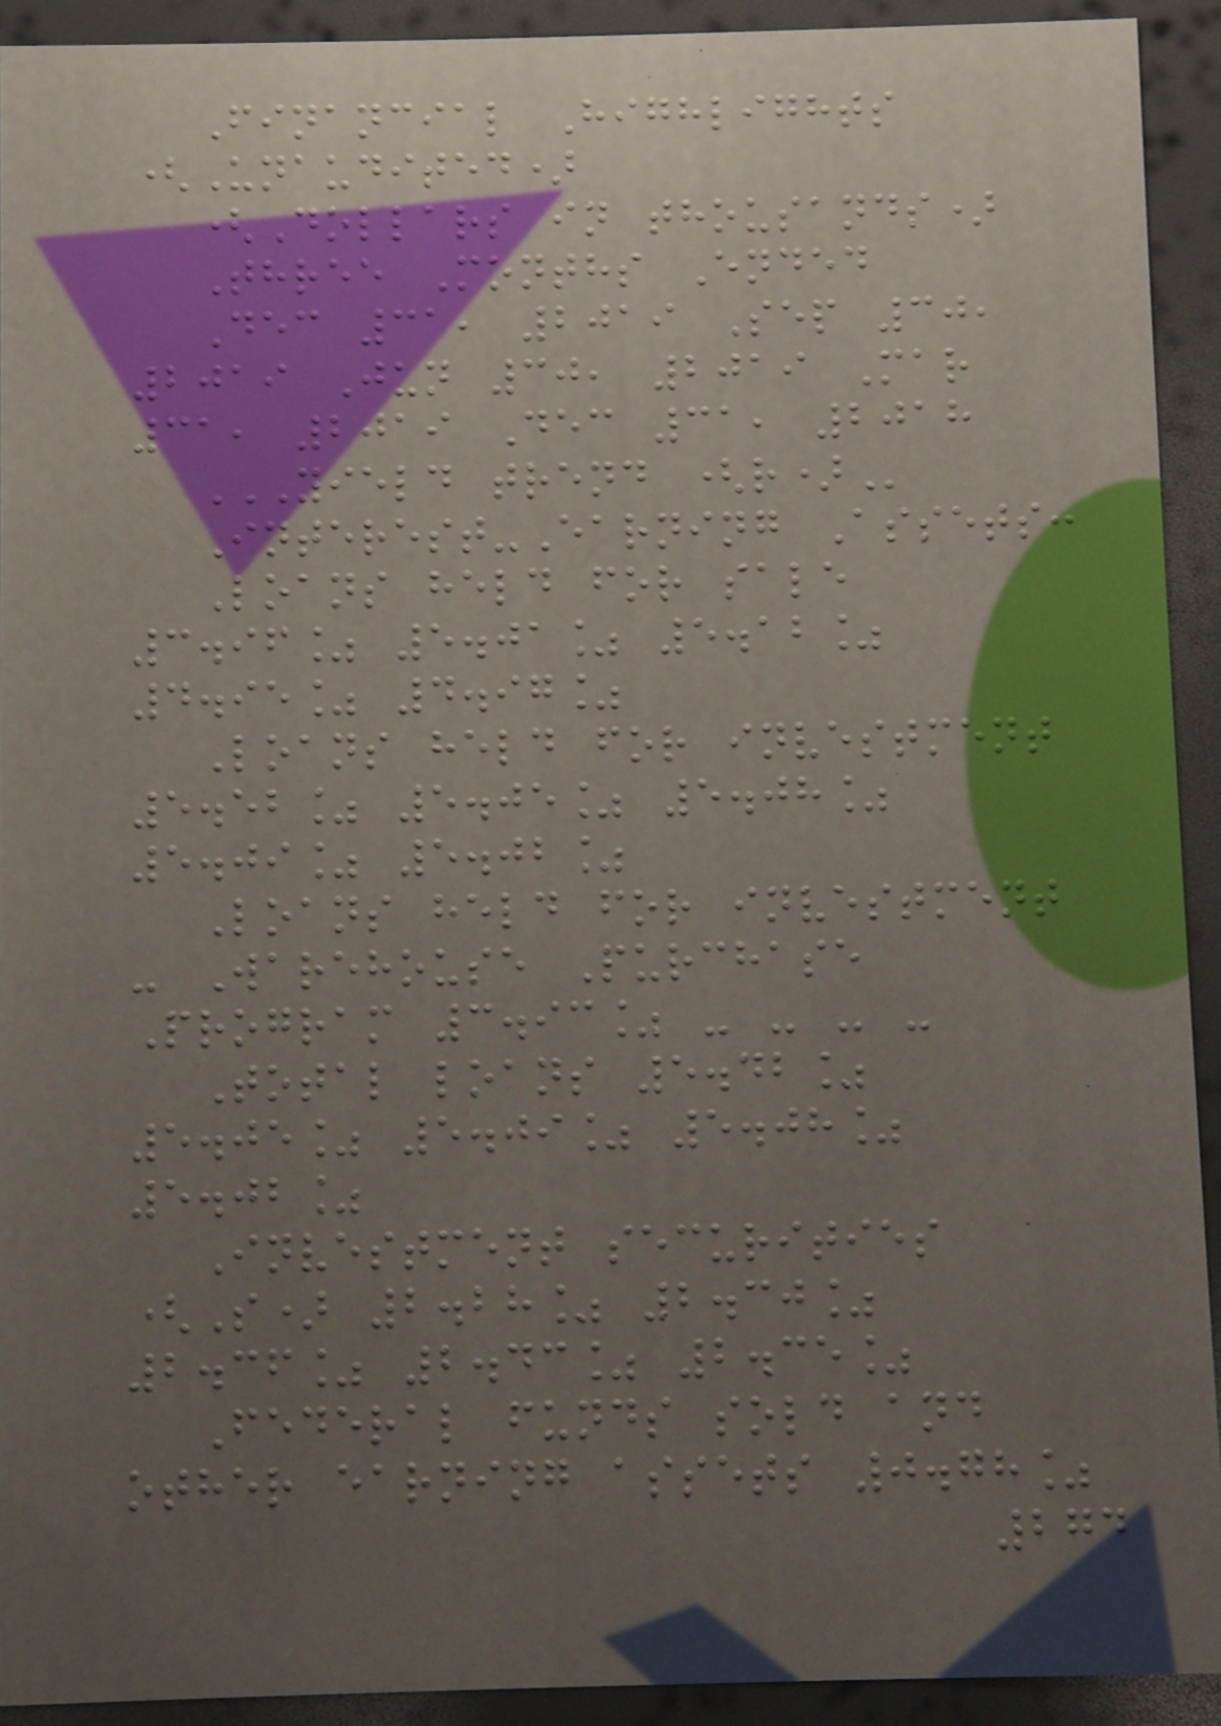Financial Highlights
(Unaudited)
(Dollars in thousands)
Three Months Ended
Dec 31, 2019 Sep 30,
2019 Jun 30, 2019 Mar
31, 2019 Dec 31, 2018
YIELD TREND (R)
Interest-Earning Assets:
Loans held for sale
3.96% 5.01% 5.12%
4.95% 4.97%
Loans held for investment
5.52% 5.05% 5.08%
5.09% 5.02%
Loans held for investment
- Warehouse Purchase
Program 3.93% - - - -
Total loans 5.42%
5.05% 5.09% 5.08%
5.02%
Investment securities
(S) 2.28% 2.30%
2.36% 2.43% 2.35%
Federal funds sold and
other earning assets 0.78%
274
